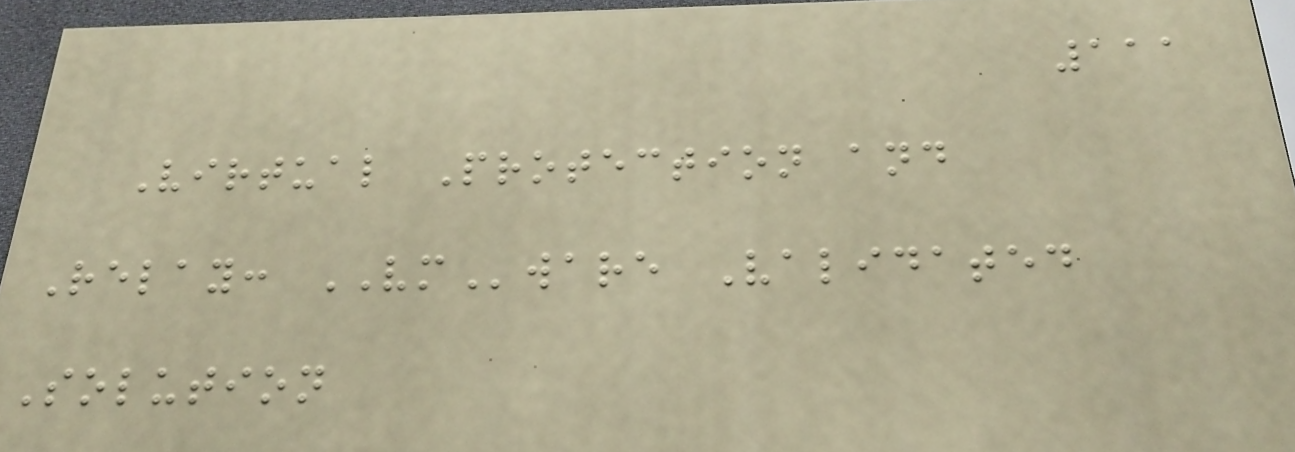111
Virtual Protection and
Relay: VMware Validated
Solution
